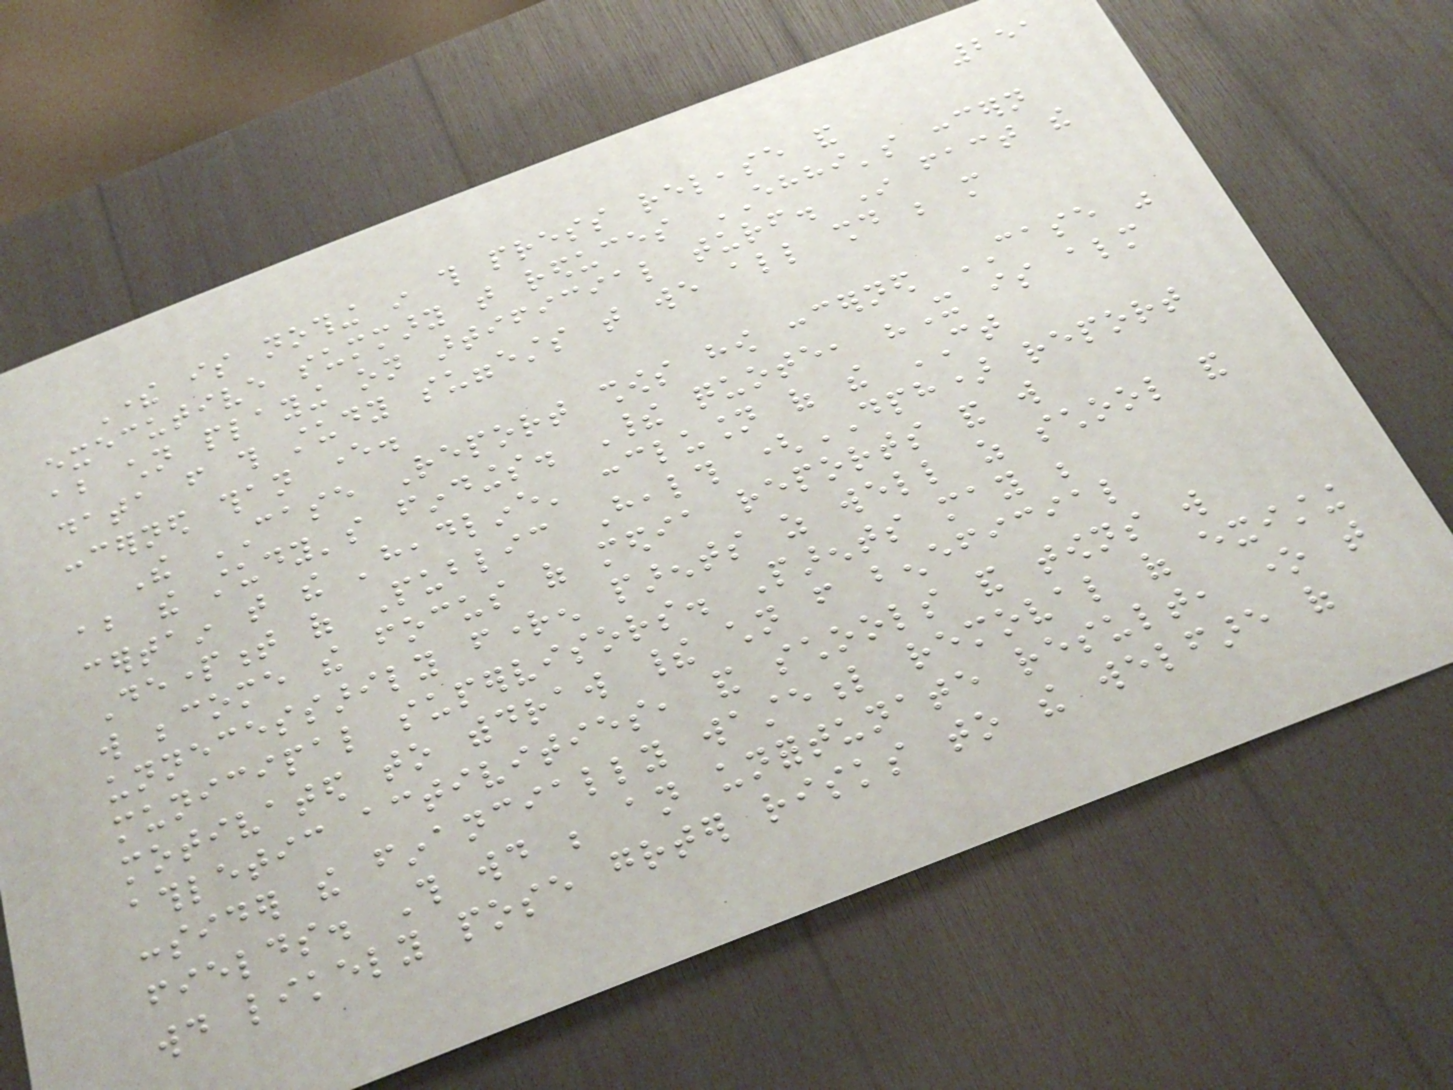251
There is nothing in this press release and
executive summary that reduces EHHI's concern
about children playing on artificial turf. In fact the
data from this study suggests that we all should be more
concerned than ever.
The CASE Report shows how concerned CASE was
about the study's findings. Their quote, "It is almost
certain that the 'headline' conclusion of the CT
Department of Public Health (DPH) report
will become the focus of media reports and will
unnecessarily frighten parents as well as school and
municipal supervisors. Parents may be
motivated to withdraw their children from beneficial
athletic activities, and schools and towns will
consider the financially wasteful removal of existing
fields. This would be an unfortunate result, one that
would likely pose greater risks to the welfare of
